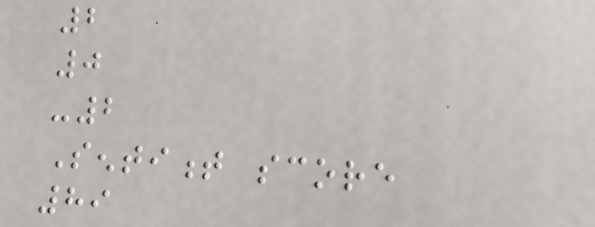2
0
-2
Sentiment score
89
